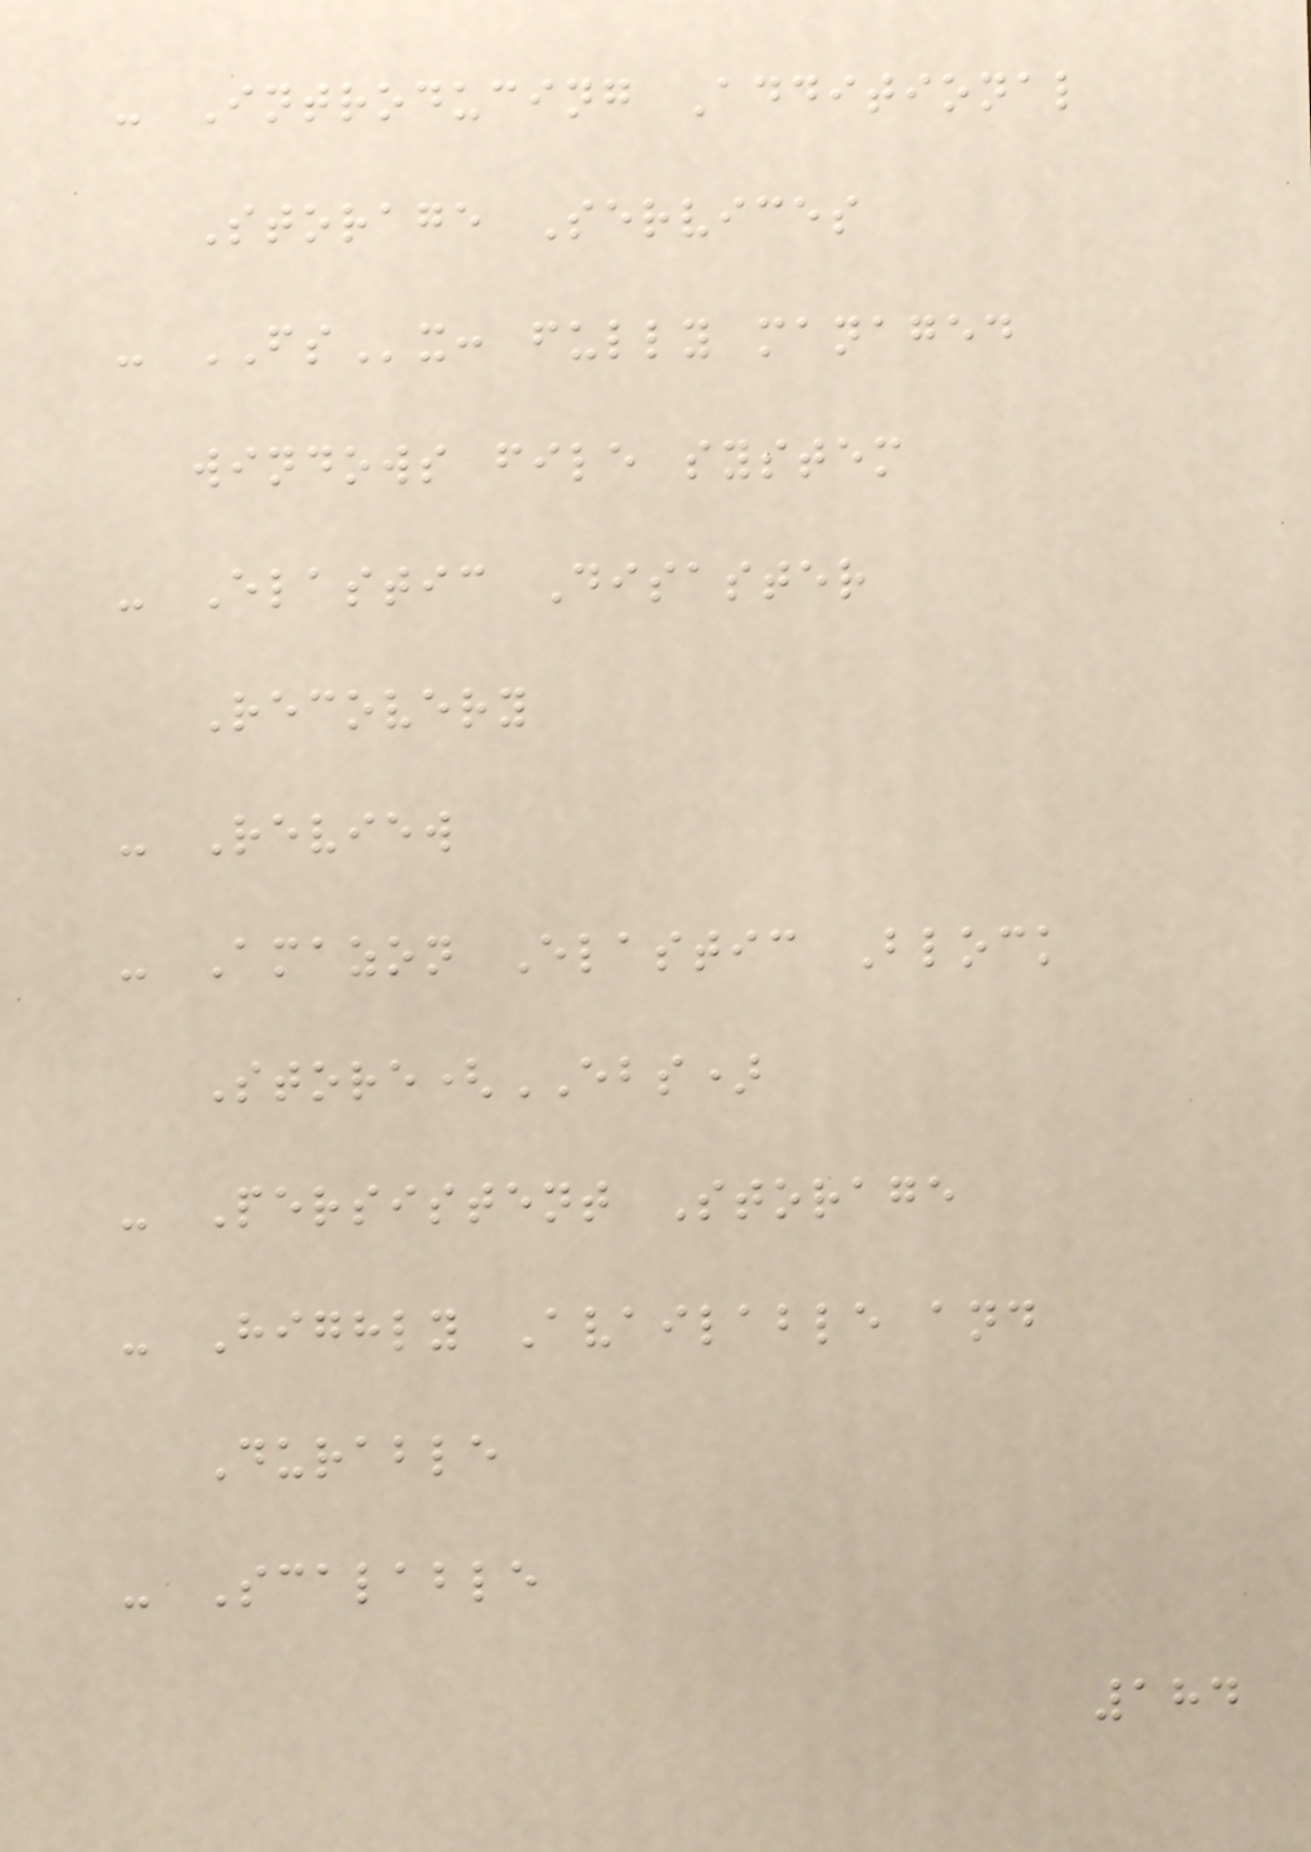- Introducing Additional
Storage Services
- FSx: fully managed
windows file system
- Elastic Disaster
Recovery
- Review
- Amazon Elastic Block
Store(EBS)
- Persistent Storage
- Highly Available and
Durable
- Scalable
184
